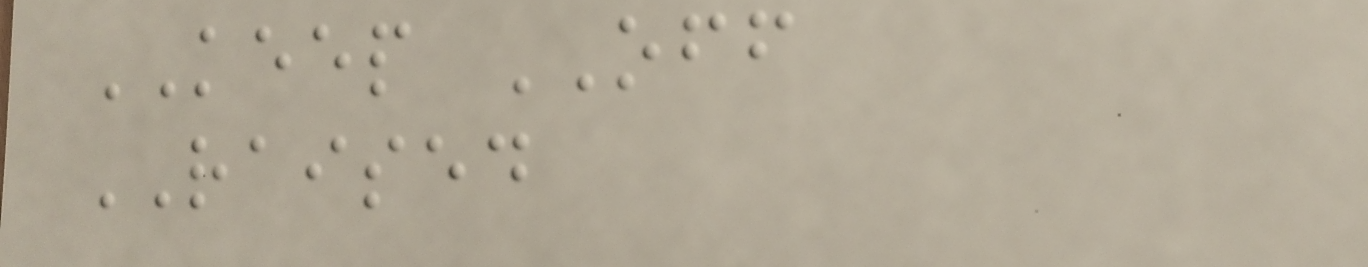KEEP OFF
RAISED
